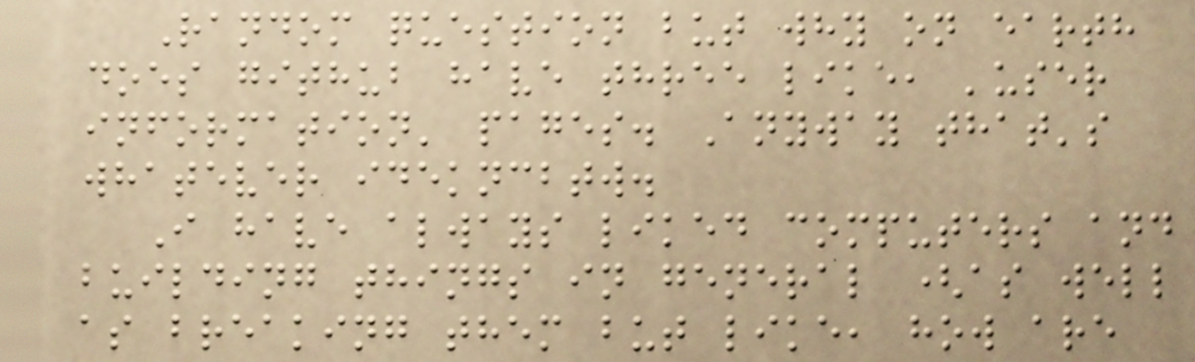Random question but why on earth
does github have three like, 'user
information' pages. Anyway that's
whatever idekncbtw.
I have always liked computers and
building things in general (as well
as breaking them but like, how are
